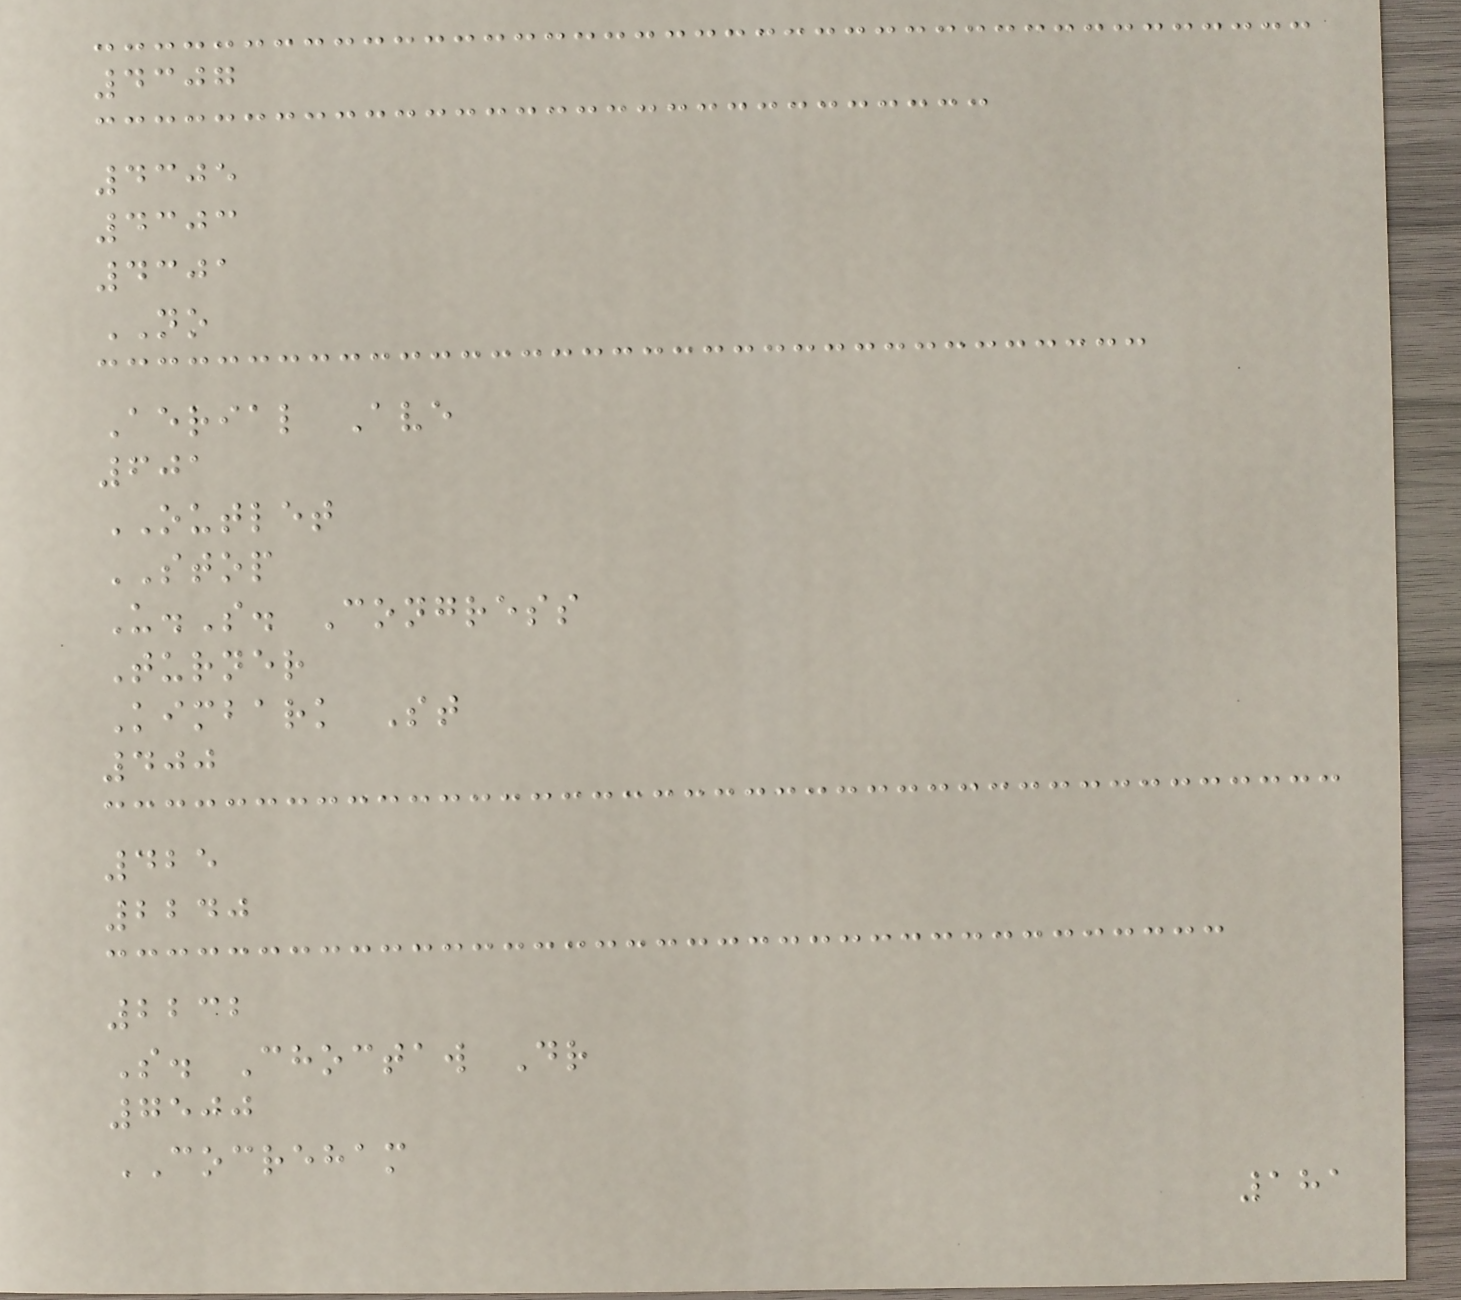4307
4305
4303
4301
NO
Aerial Ave
601
OUTLET
STOP
U.S. Congress
Turner
Kimbark St
400
425
2240
2232
S. Choctaw Dr
7500
COCREHAM
181
